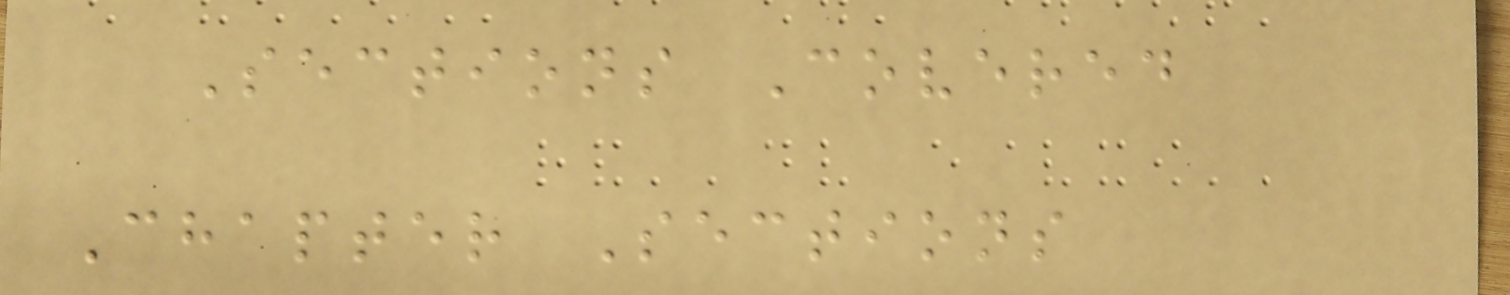Sections Covered
Chapter Sections
